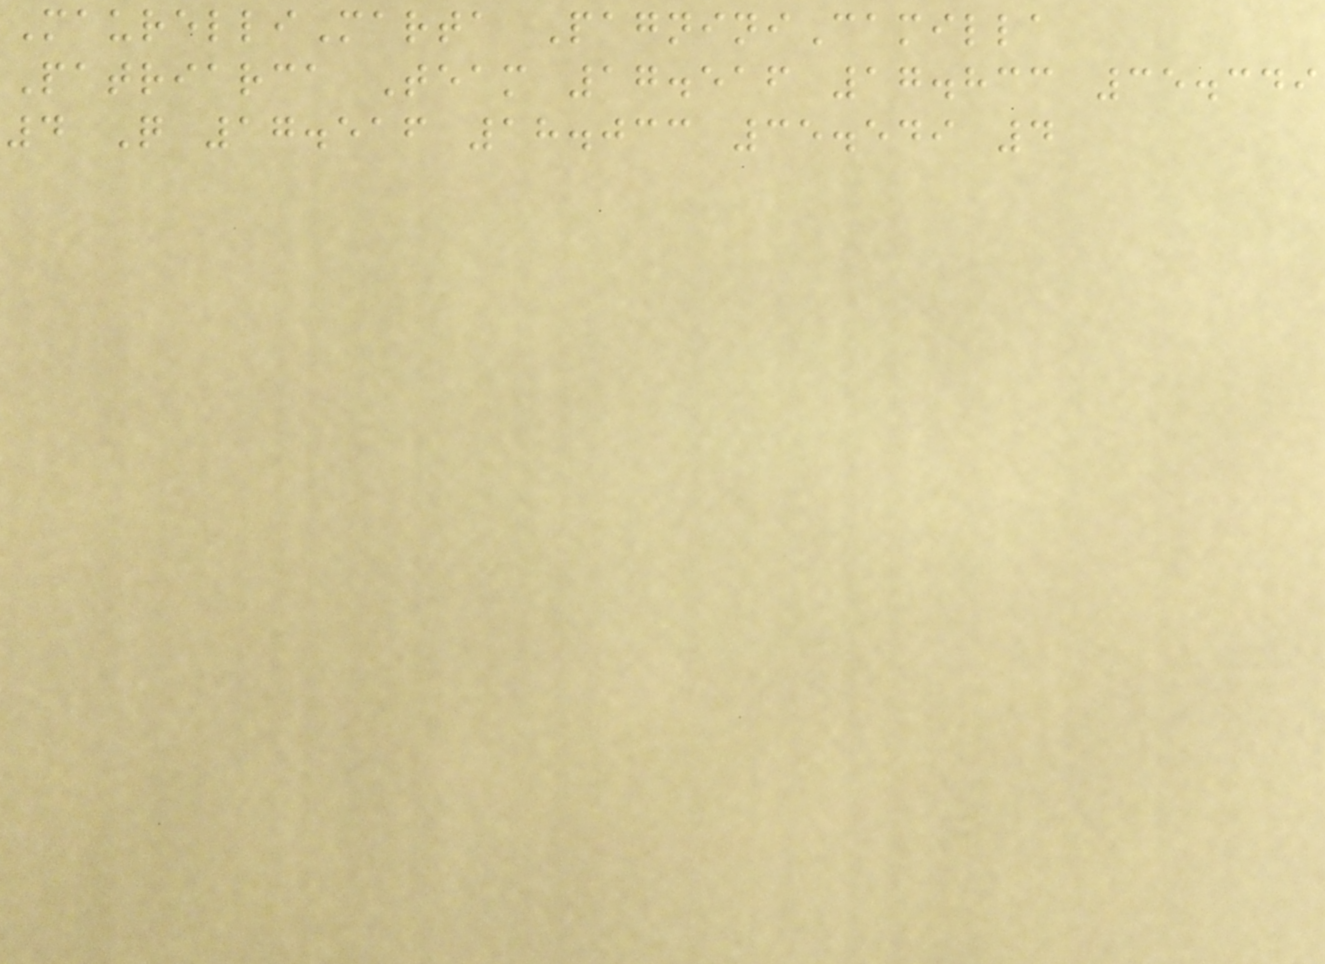MaurelliMarta PagniniCamilla
Patriarca Team 17.516 17.833 35.349
4 Q 17.516 18.033 35.549 4
